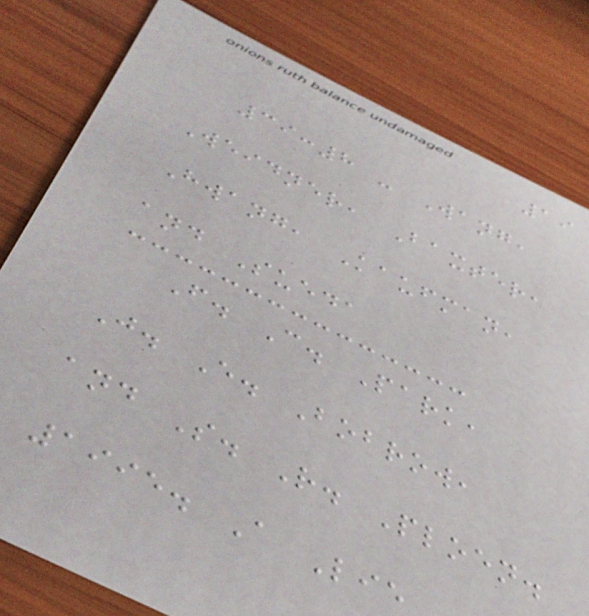19
39:8 - Wang,
Weidner, Baxter,
Hwang, Kaufman,
and Sueda
F. C. Park,
J. E. Bobrow,
and S. R. Ploen.
1995. A Lie
